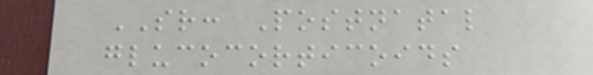SR: Postnatal
glucocorticoids
